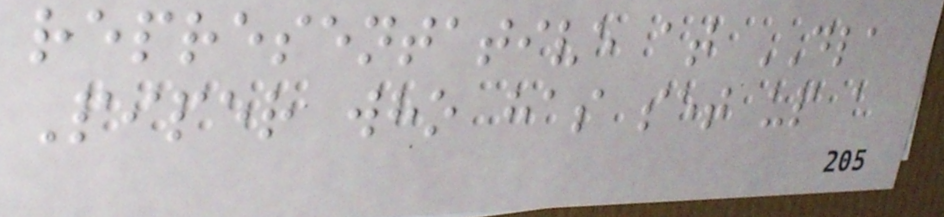representative at DLA
Piper who has set up a
